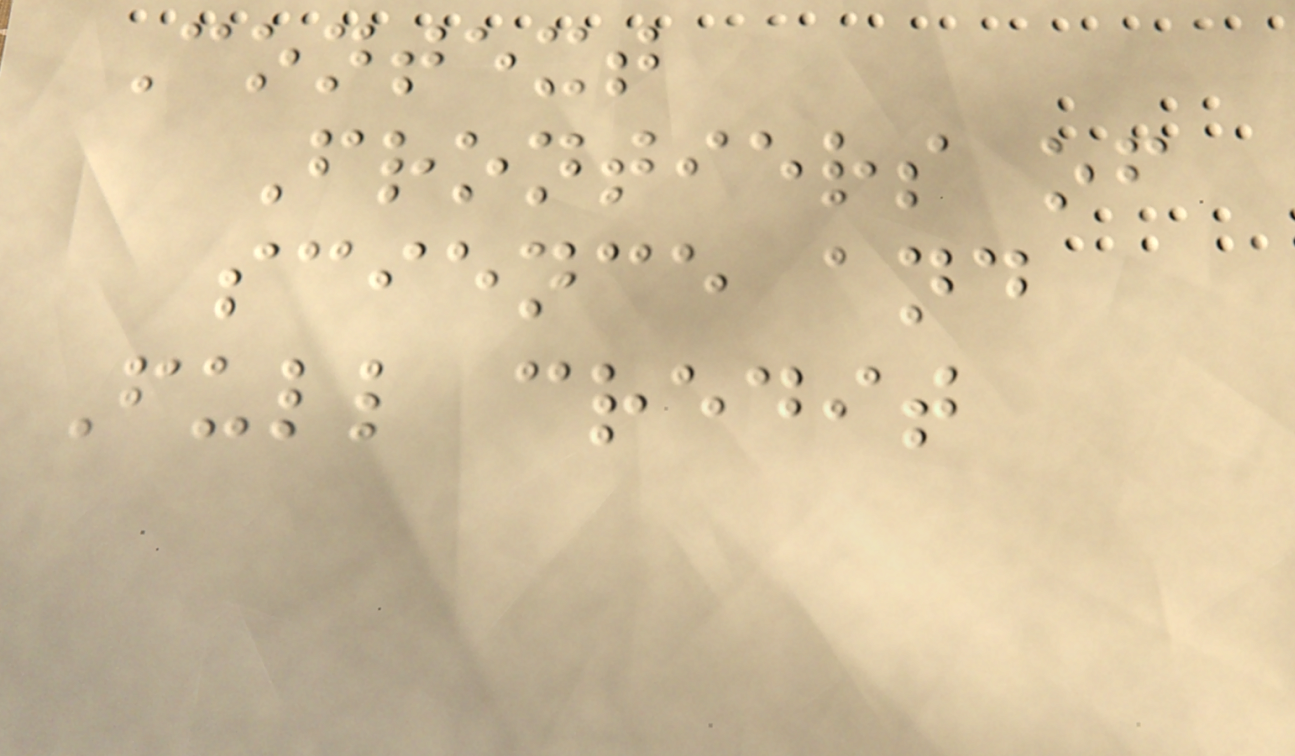Context
Frontiers of
science and
Full credit
